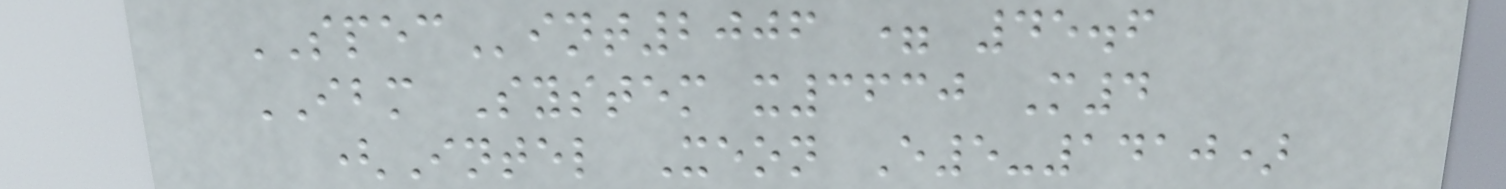SPECint2006 = 45.6
IBM System x3630 M4
(Intel Xeon E5-1410)
